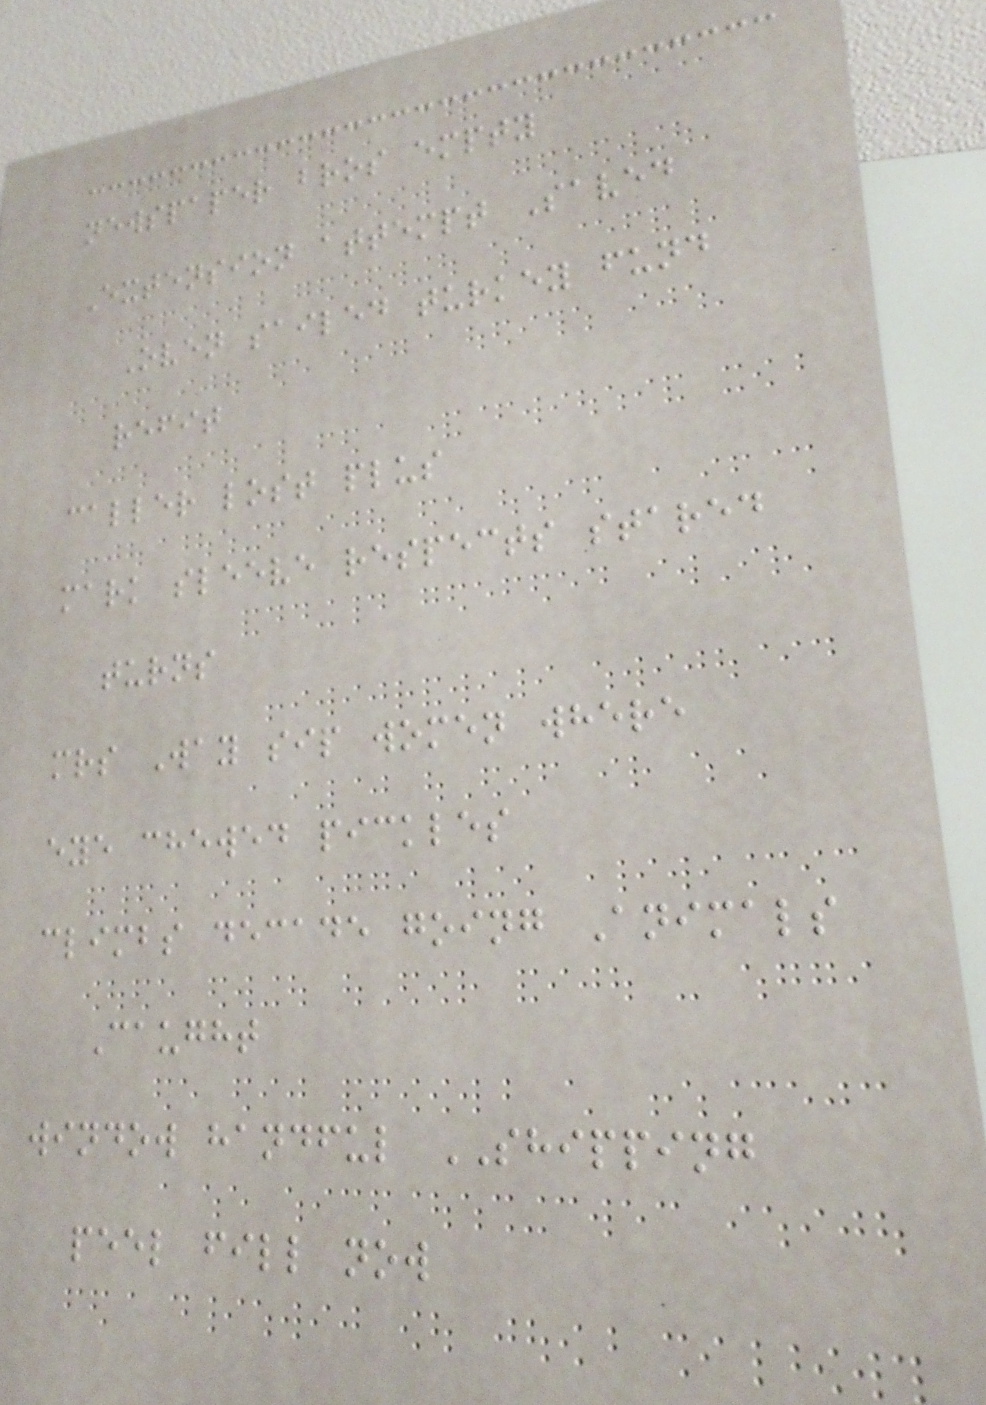newspaper bros empty
Extension attempt Saved
Oven sailed turkey fund
refit
caller lost plus
mark sleeve respects stared
turns
mrs Way sip women where
eye chewed pickles
climbs decade going Animals
Caught
window handful SHIPPING
peel fill now
